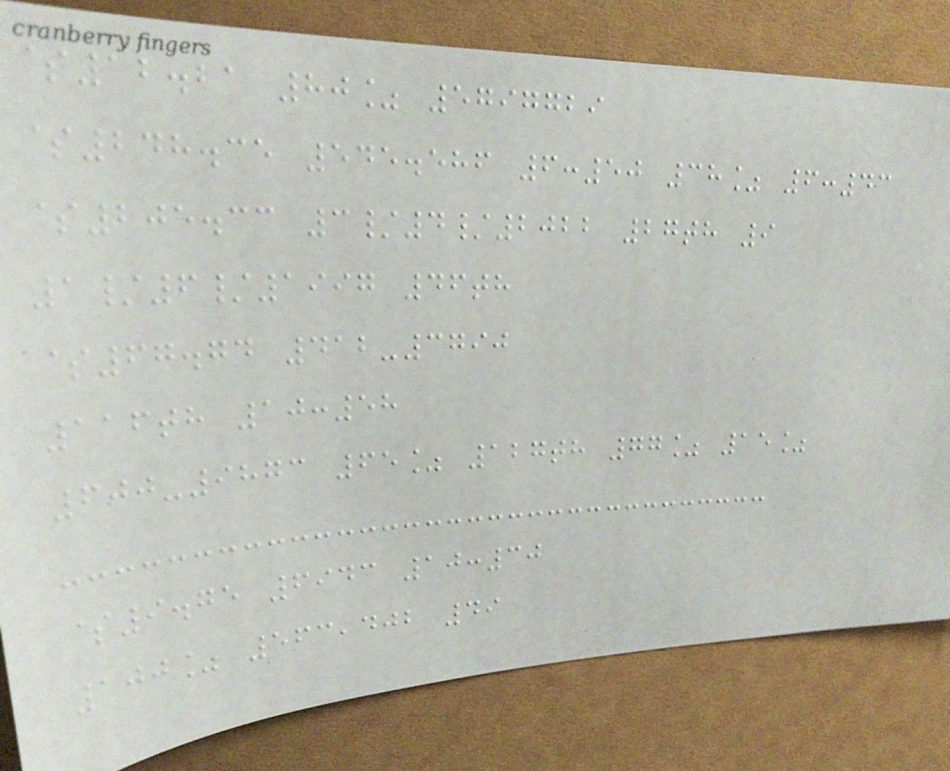$12.21 80% 5797729
$248.35 545.586 6:50 38% 6:43
$205.33 3/4/2022 27th 9
1/6/1997 46th
$67.74 412-3790
116th 10:58
600-9873 65% 127th 77% 15%
$9.75 6943 10:30
100% 563,402 49
